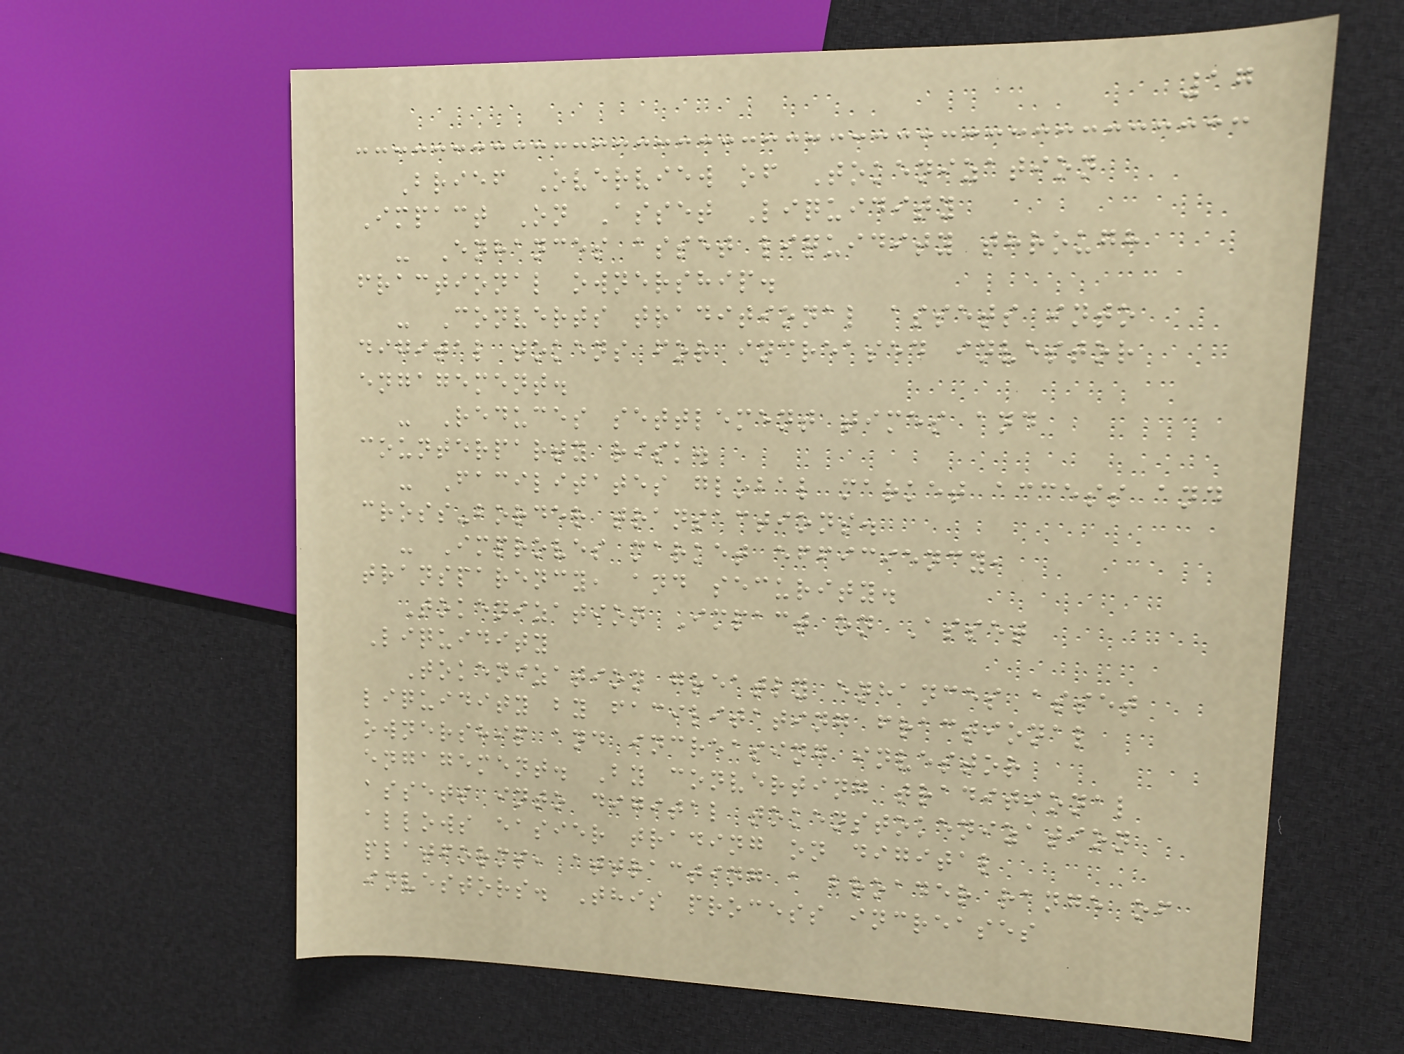17
Brief Overview of Tokenization
Impact On Asset Liquidity
- Enhances asset liquidity through
fractional ownership.
- Converts traditional assets into
digital tokens for increased investor
engagement.
- Reduces settlement times and
counterparty risk.
- Facilitates global market access and
cross-border transactions.
- Improves market efficiency,
transparency, and security.
Tokenization Impact on Asset
Liquidity
Tokenization greatly enhances asset
liquidity by facilitating fractional
ownership and increasing investor
engagement. By converting traditional
assets into digital tokenstokenization
allows easier trading on digital
platforms, attracting a broader range of
investors. This process increases
